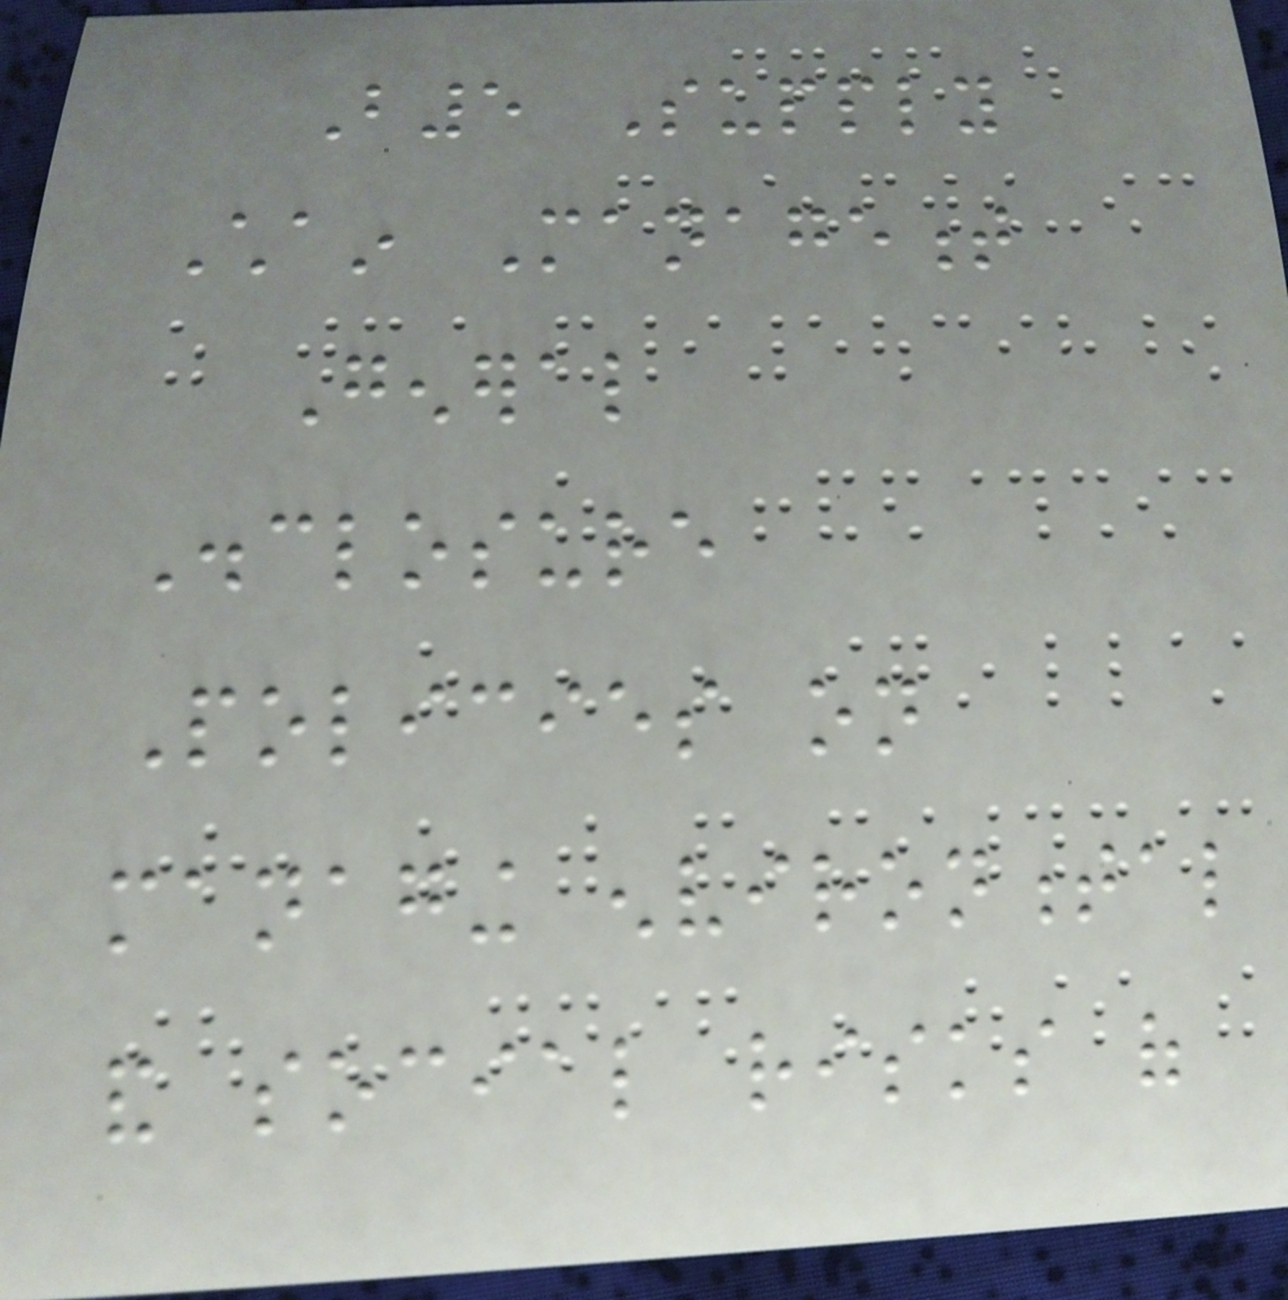B5 Supply
Chain Management
General
Disclosure
Policies on
managing environmental
and social risks of
